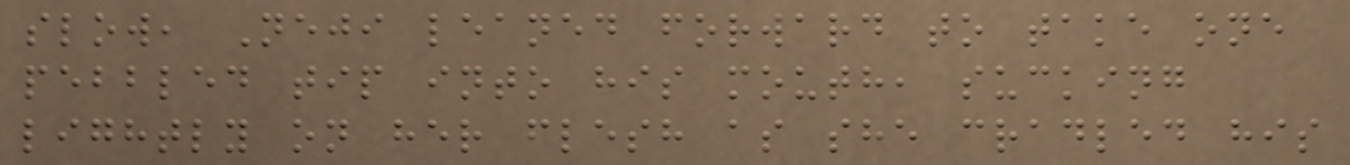slow, Neji leaned forward to take one
pebbled tip into his mouth, sucking
lightly on her flesh as she cradled his
